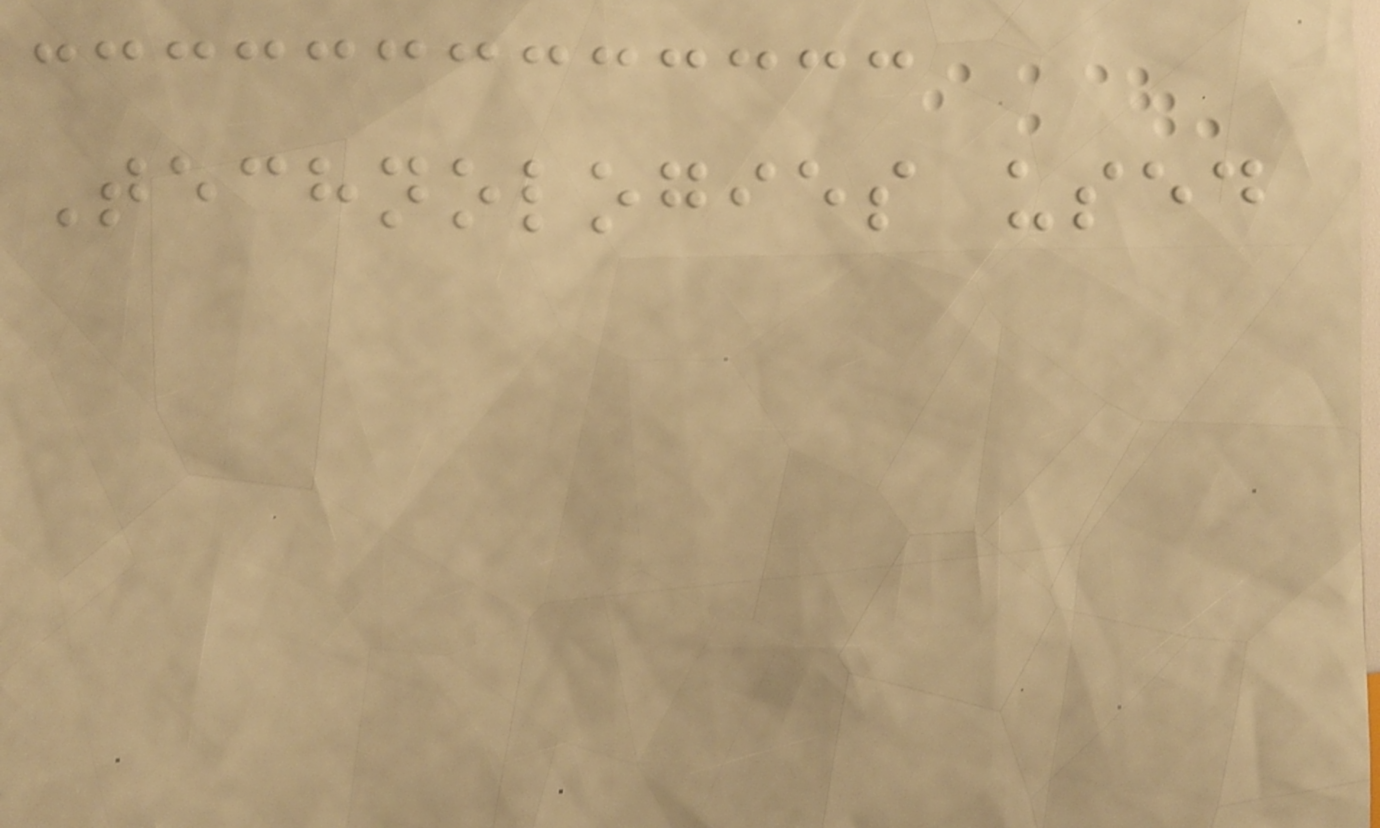Technologies used
